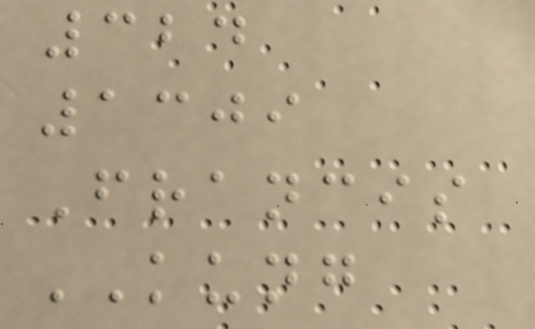324
1309
Francis
KUNG
